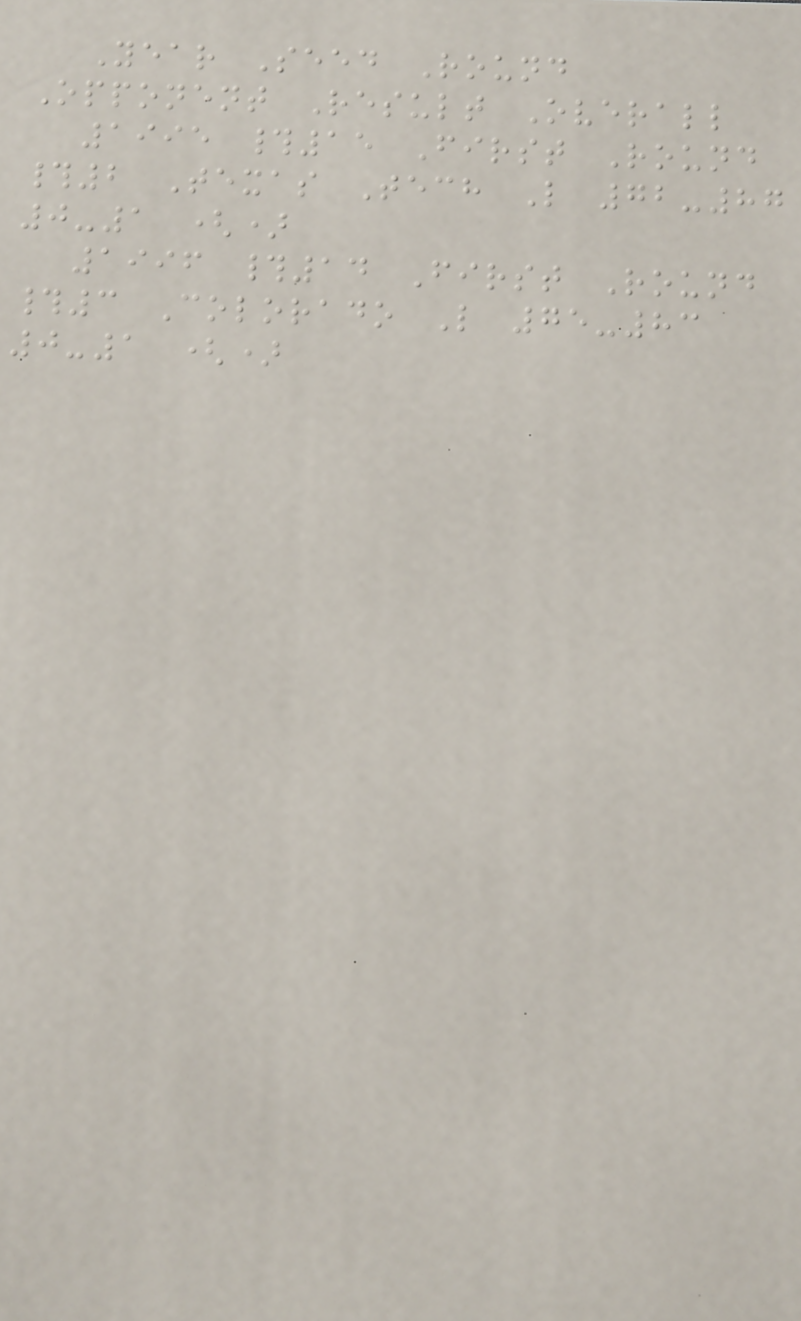Year Seed Round
Opponent Result Overall
1995 #15 First Round
#2 Texas Tech L 72-87
0-1 ()
1996 #14 First Round
#3 Colorado L 75-83
0-1 ()
